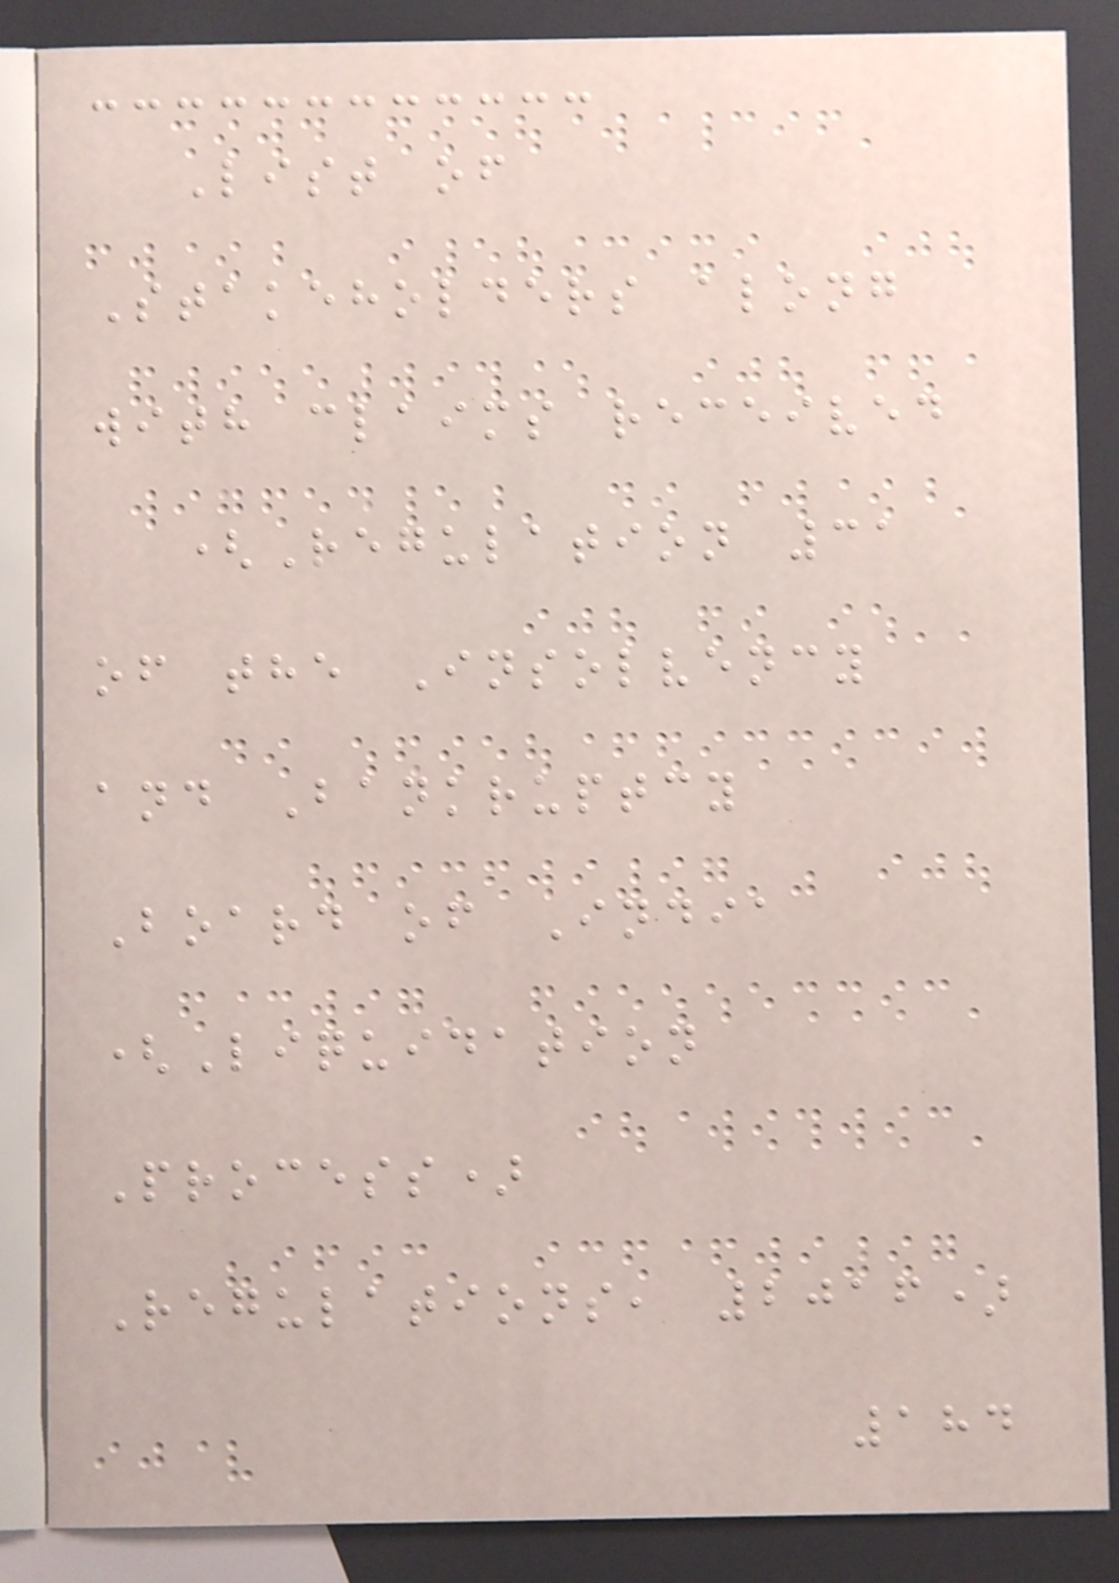List of
Stakeholders along
with claims received
(Regulation 31
of the Insolvency
and Bankruptcy
Board of India
(Liquidation
Process)
Regulations, 2016)
184
